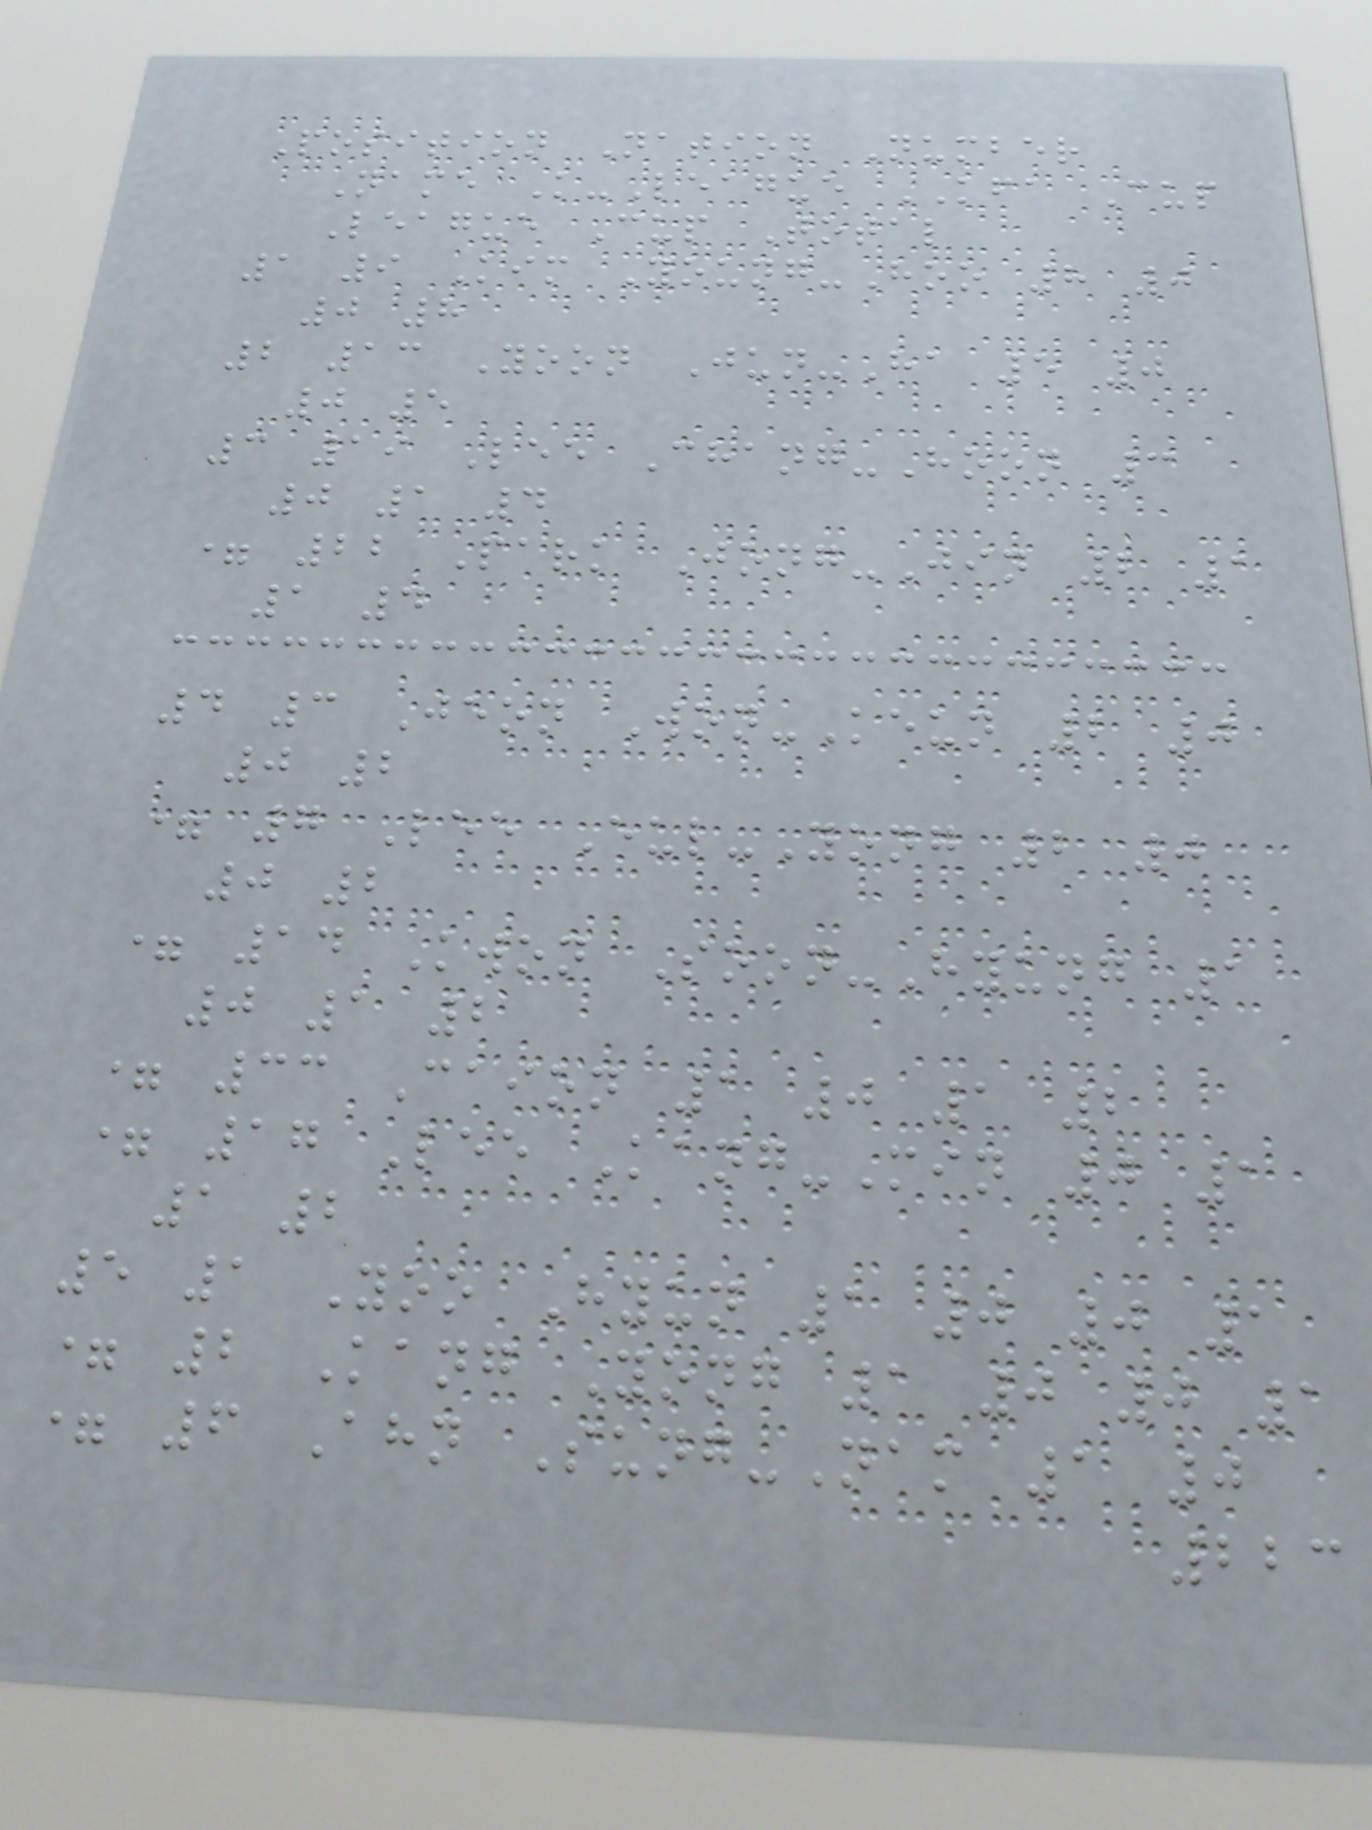Position Nation Number
Name K-League KFA Cup
League Cup Total
1 9 Kim Young-Hoo 8 0
0 8
2 13 Yoon Jun-Ha 5 0
0 5
3 19 Lee Chang-Hoon 3
0 1 4
= 22 Park Jong-Jin 2 1
1 4
4 3 Jeon Won-Keun 2 0
0 2
= 7 Lee Eul-Yong 2 0
0 2
= 14 Kwon Soon-Hyung 1
0 1 2
= 33 Caion 1 0 1 2
= 17 Lee Kang-Min 0 1
1 2
5 1 Yoo Hyun 1 0 0 1
= 2 Kang Yong 1 0 0 1
= 6 Ahn Sung-Nam 1 0
223
